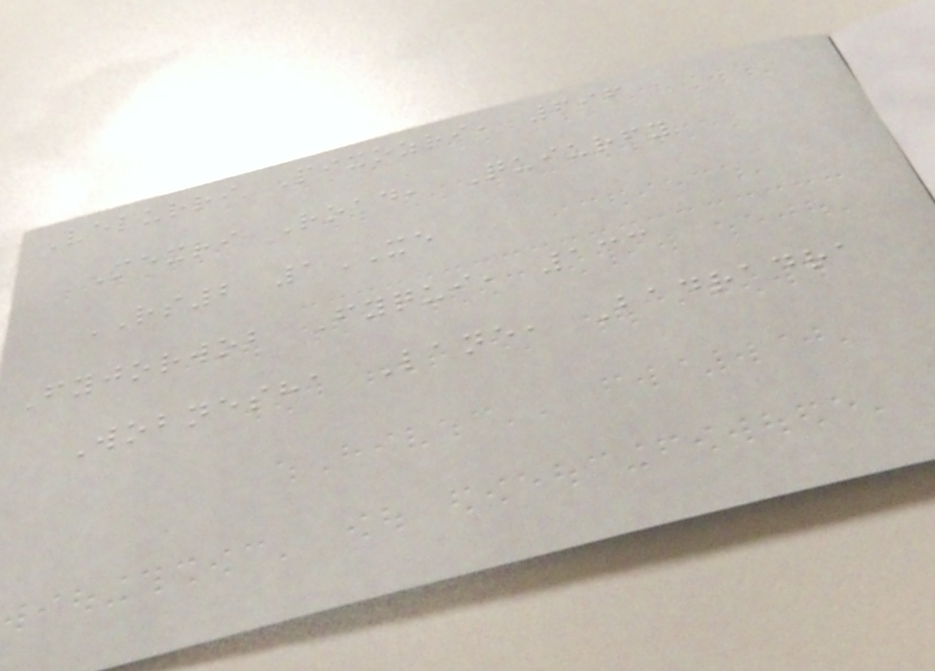Velurri Pixozri, 696
Mexri Road, Quiurfy
RS2 1XE
Fyjorwob Fyqui, 133
Wobnesha Lane, Badradra
